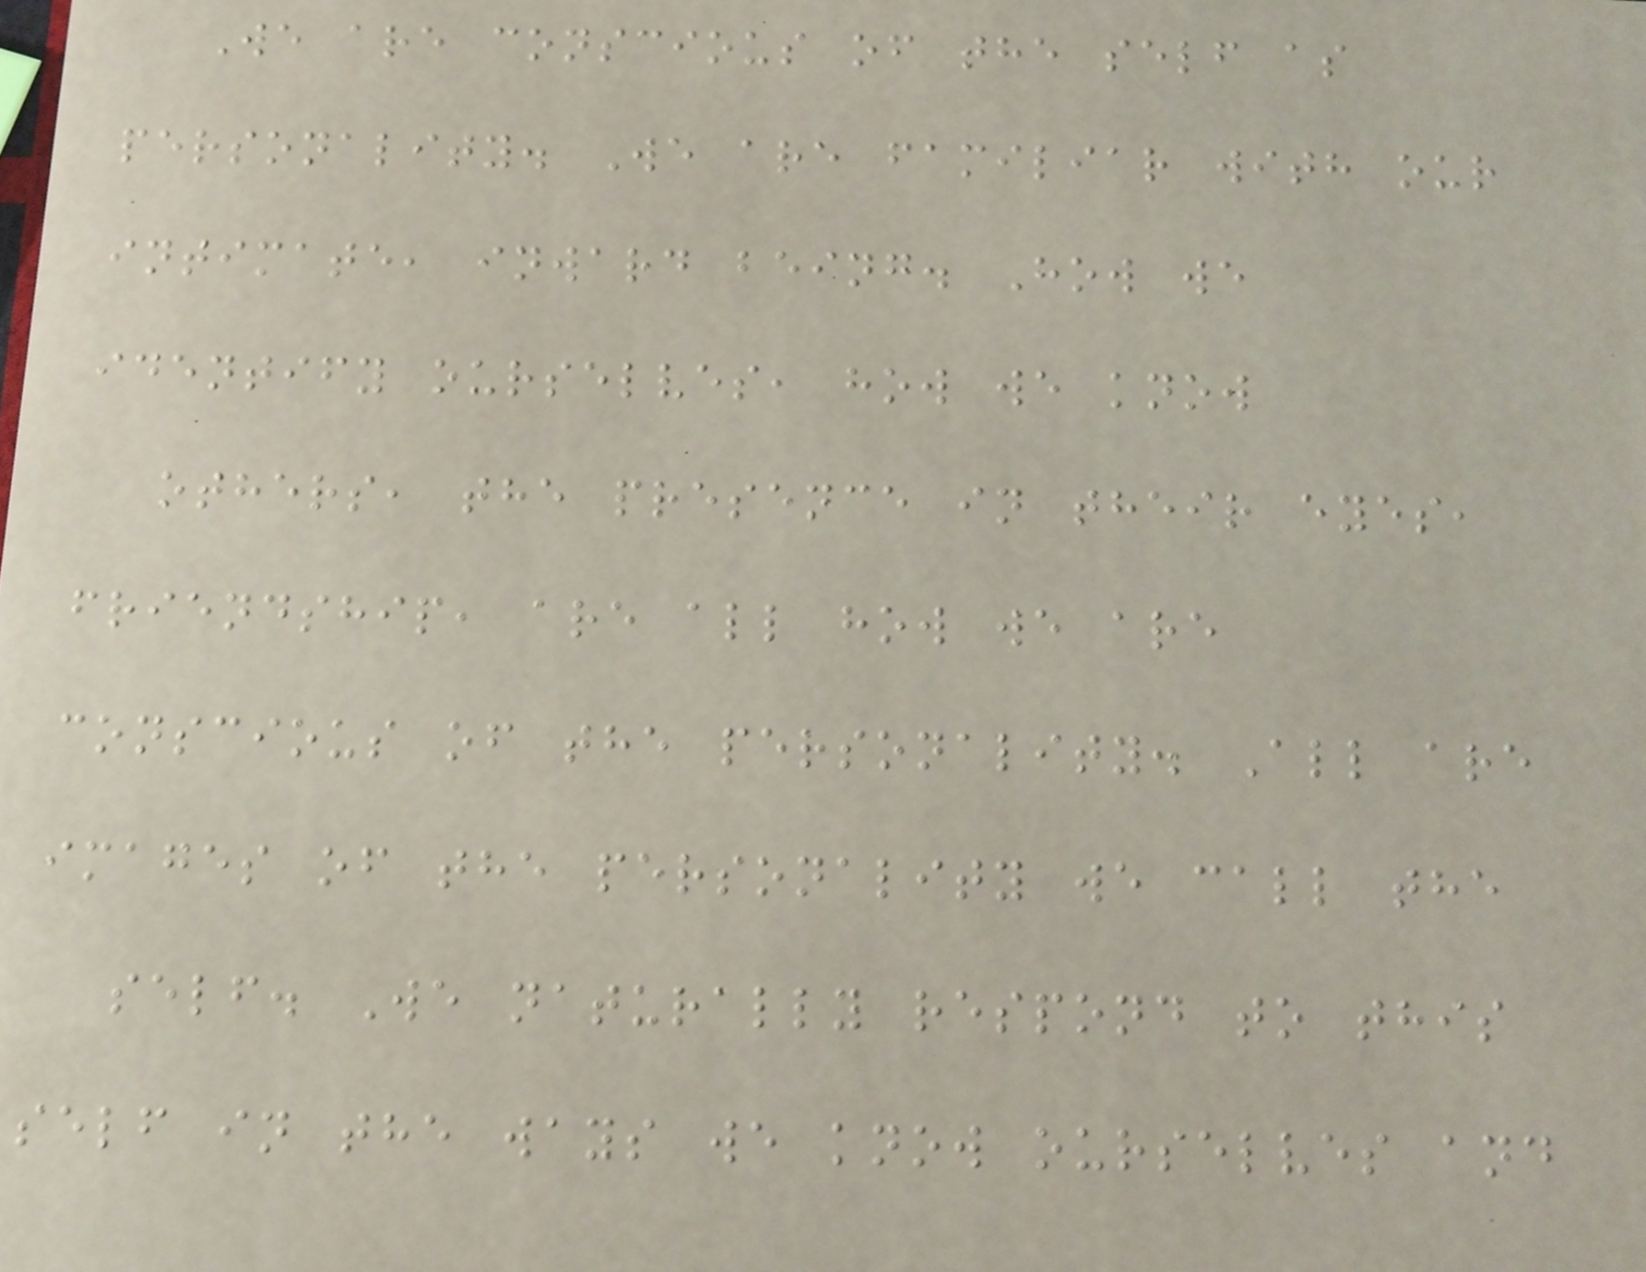We are conscious of the self as
personality. We are familiar with our
intimate, inward being. How we
identify ourselves, how we know
others, the presence in their eyes,
friendship, are all how we are
conscious of the personality. All are
images of the personality we call the
self. We naturally respond to this
self in the ways we know ourselves and
